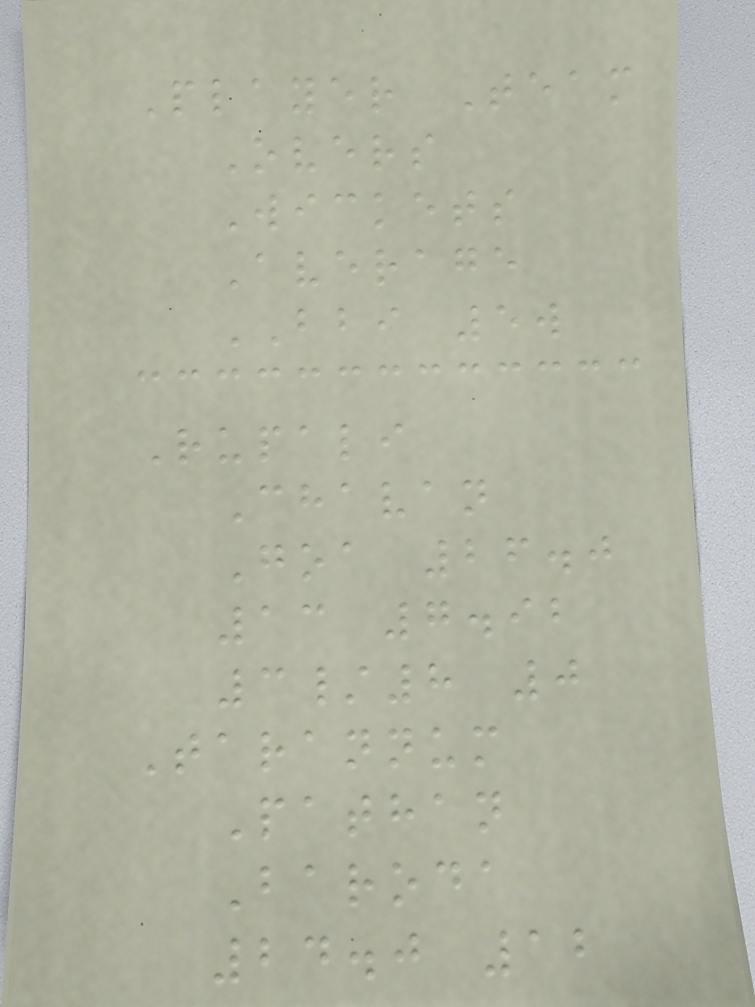Player Team
Overs
Wickets
Average
BBI 5w
Rupali
Chavan
Goa 26.0
13 7.92
3/8 0
Tarannum
Pathan
Baroda
24.0 12
